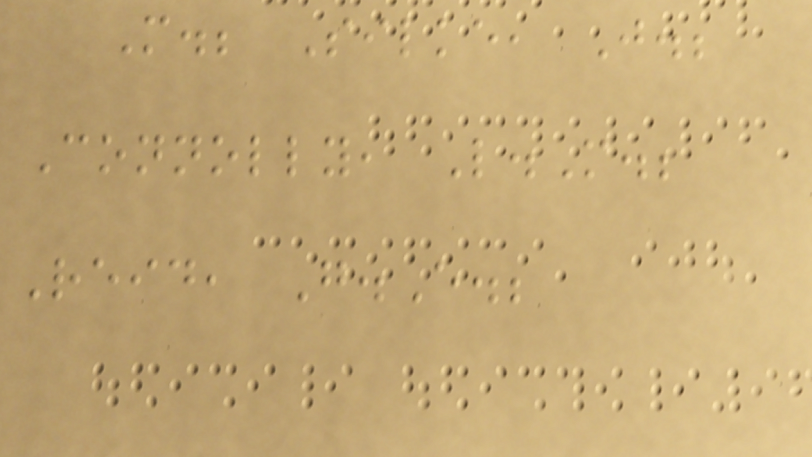M.; Silke, J.;
Connolly, L.M.;
Reid, G.E.;
